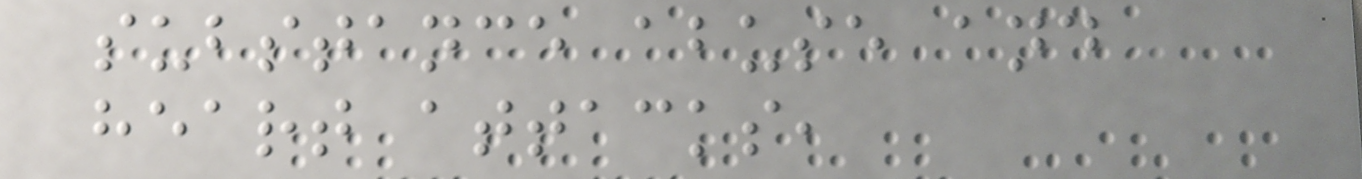substance abuse and
heart attacks,
